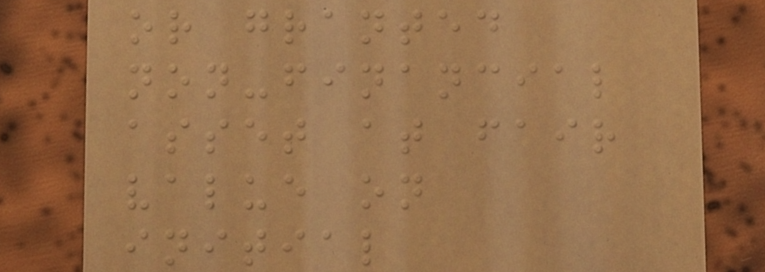or granted
non-financial
asset at fair
value on
initial
